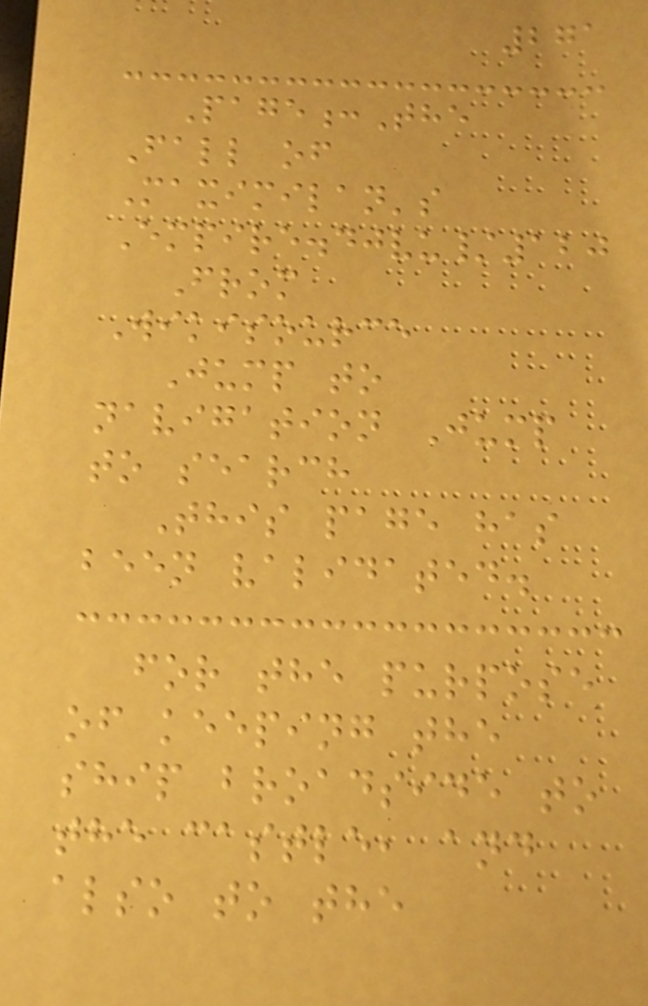271
Page:The
Fall of
Maximilan's
Empire.djvu/120
From
Wikisource
Jump to
navigation Jump
to search
This page has
been validated.
for the purpose
of keeping the
ship broadside to
the castle, and
also to the
